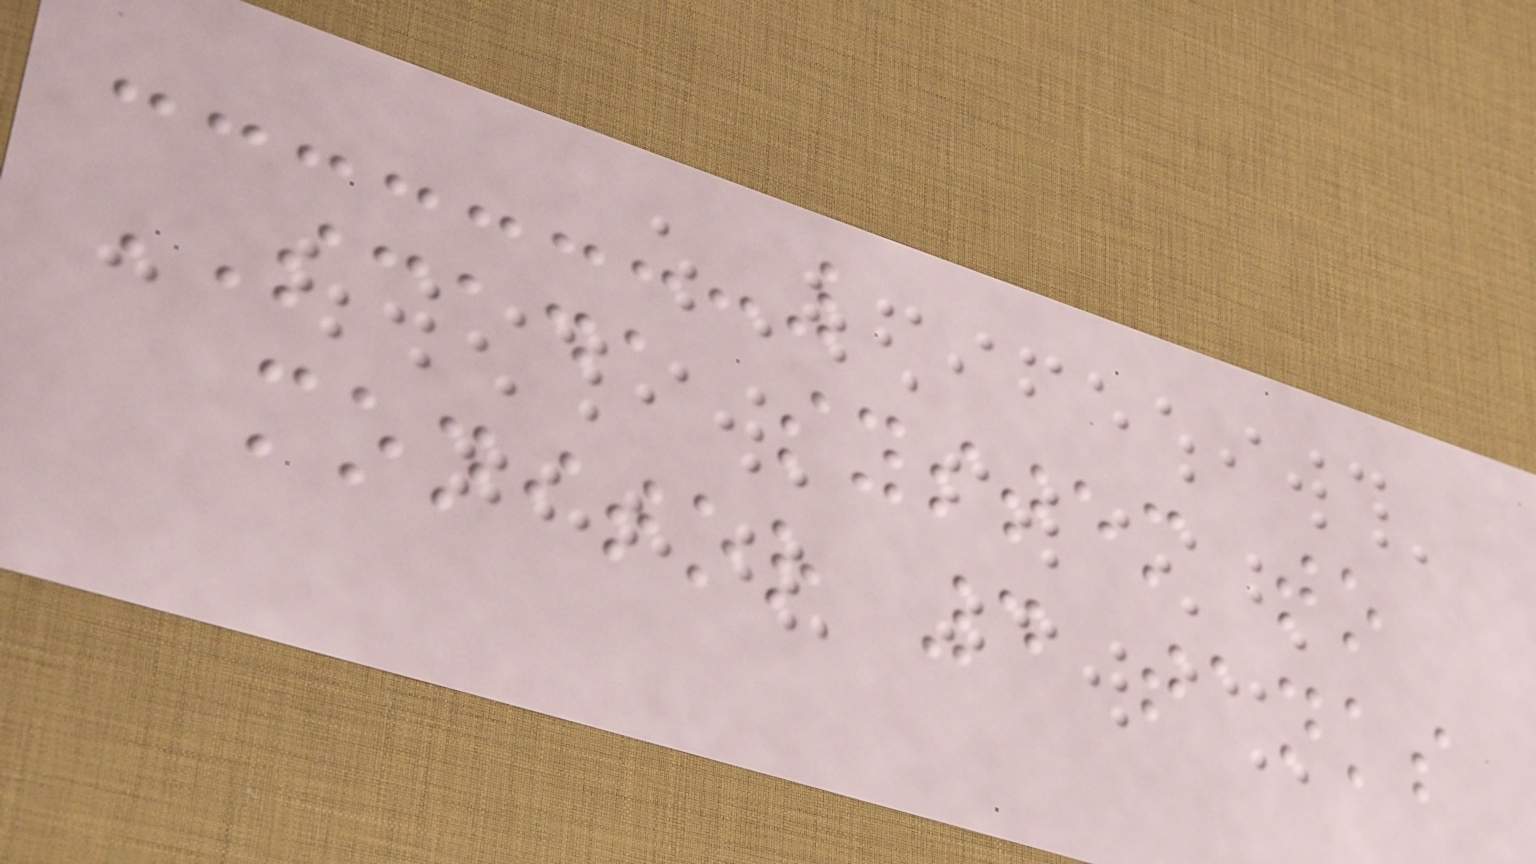SCADA system to
monitor 4 tanks
